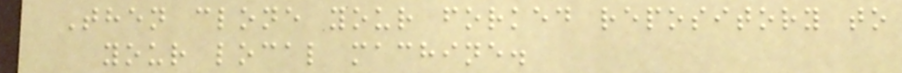Then clone your forked repository to
your local machine.
